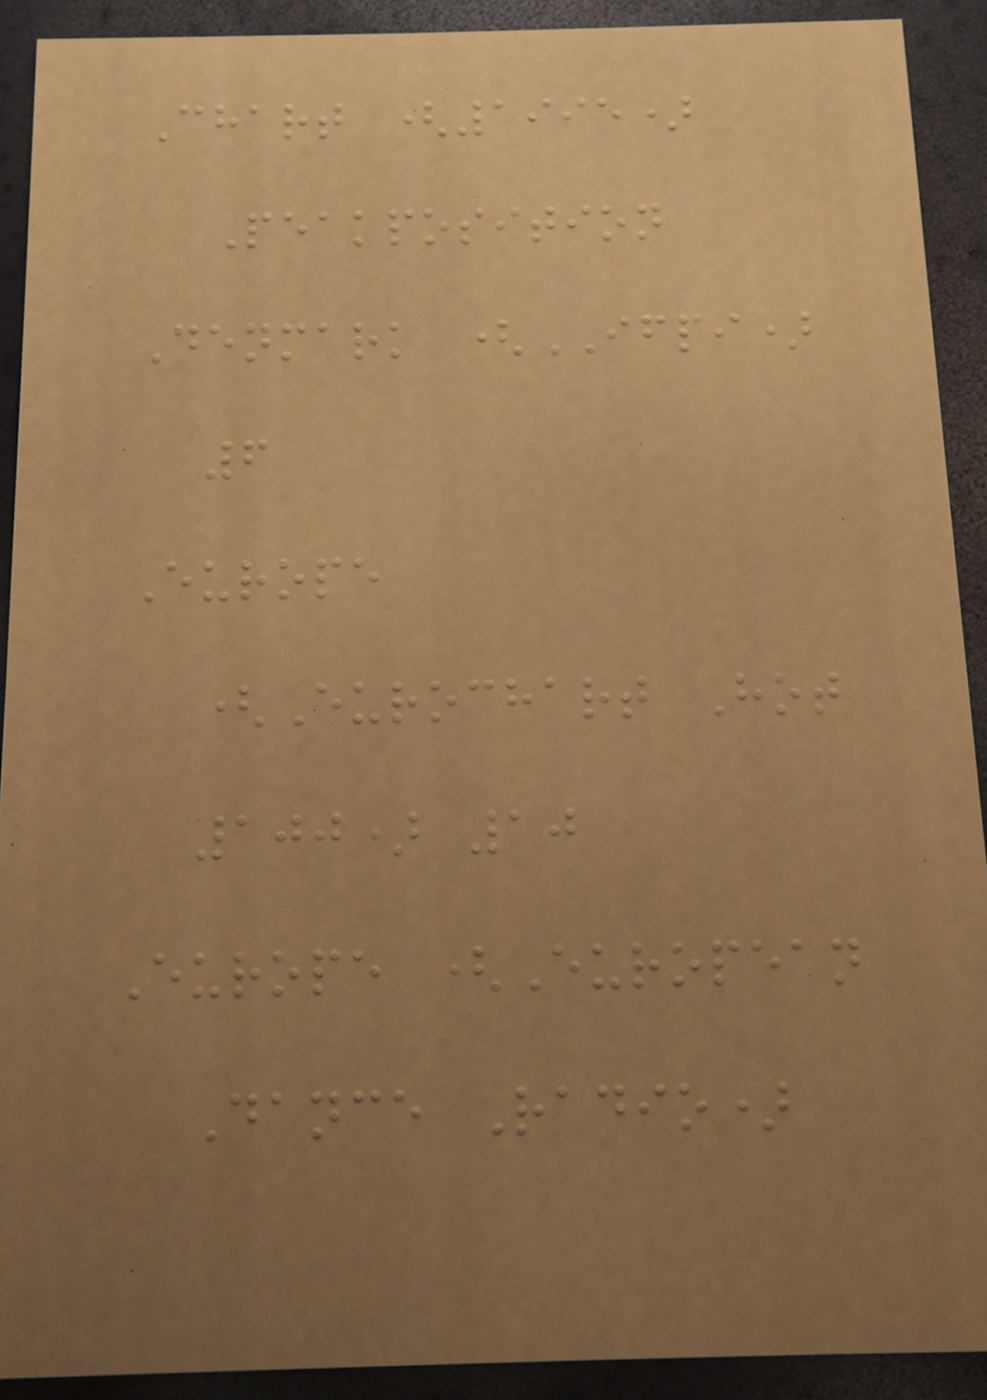Chart (1995)
Peakposition
Denmark (IFPI)
6
Europe
(Eurochart Hot
100) 10
Europe (European
Dance Radio)
